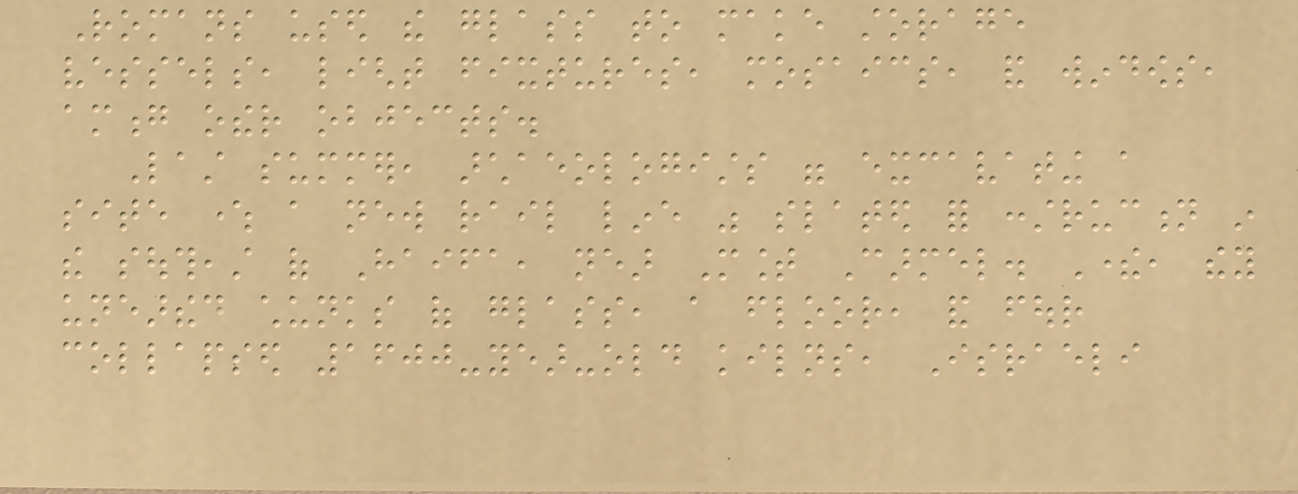Romans used the glass to make storage
vessels, light fixtures, mosaics, and windows,
among other objects.
Last summer, archaeologists were excavating a
site where a new rail line was slated for construction in
the southeast of Haifa, near Mount Carmel. There, they
unearthed chunks of glass, a floor, and four
collapsed 1600-year-old kilns, Israeli
